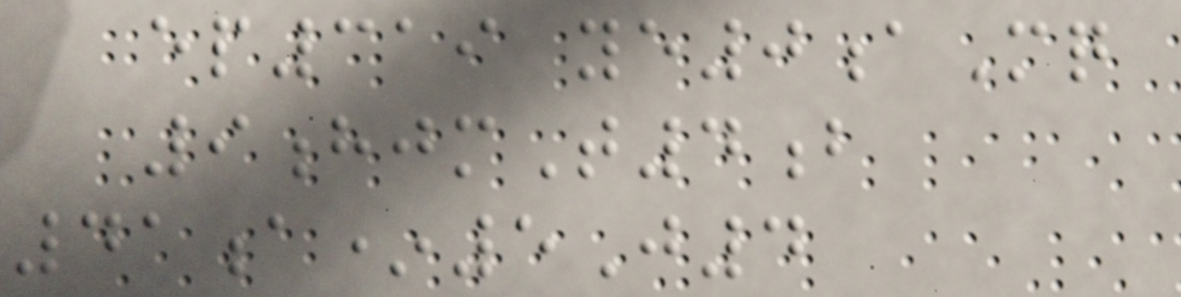ep319 ye0aMq
9hjmT4b
41a*5J4
